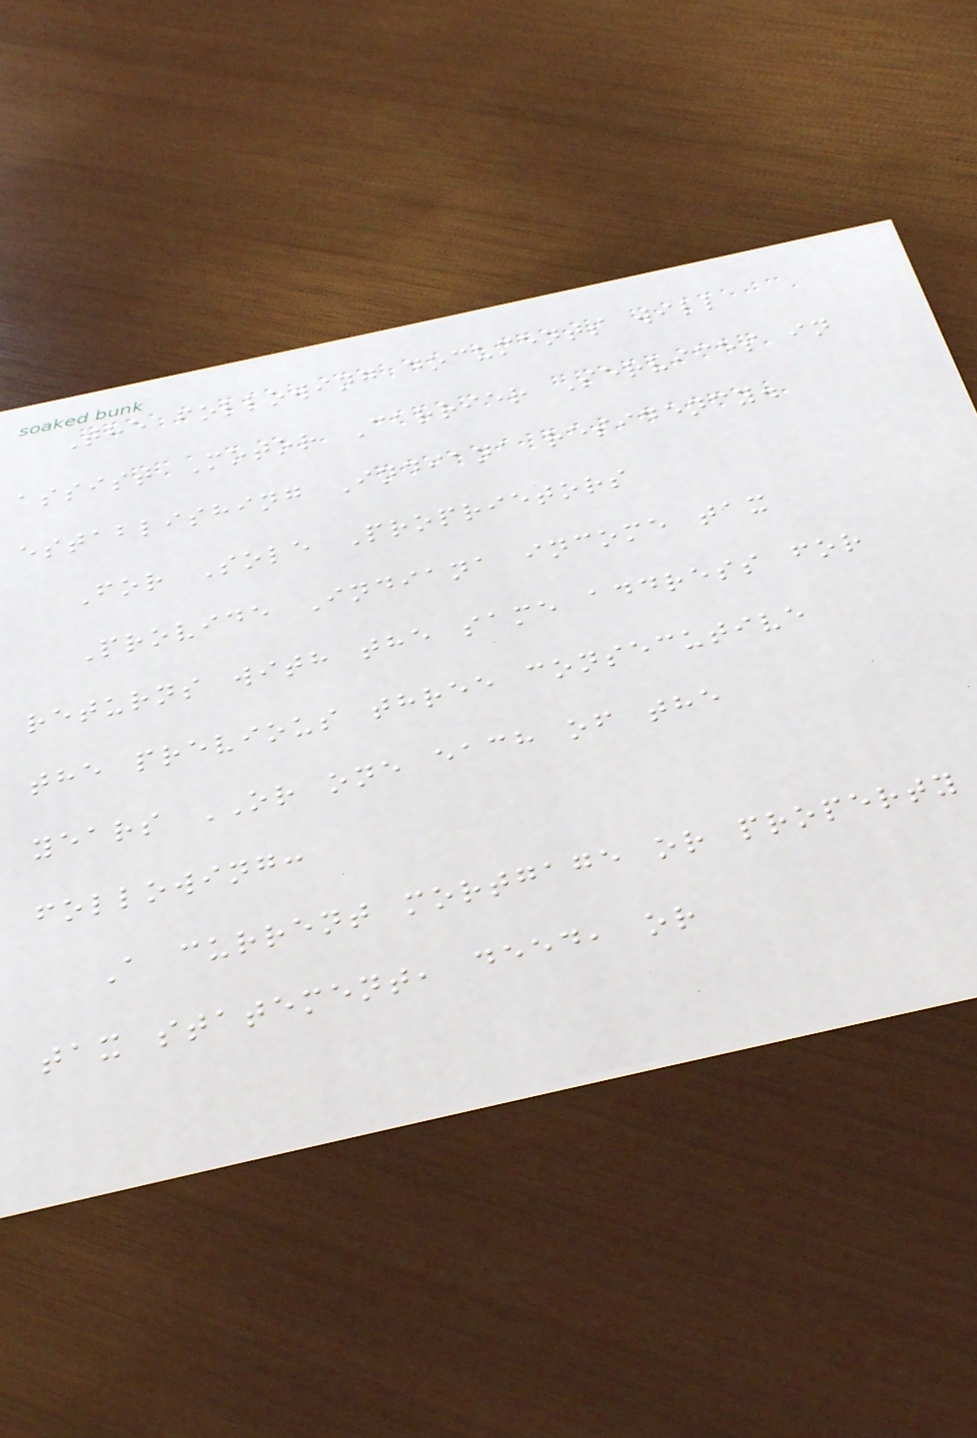The following documents will
assist Motor Carrier Services in
establishing Indiana residency.
For Sole Proprietors
Provide Indiana income tax
returns with the same address for
the previous three consecutive
years OR one each of the
following:
A current mortgage or property
tax statement, deed, or
